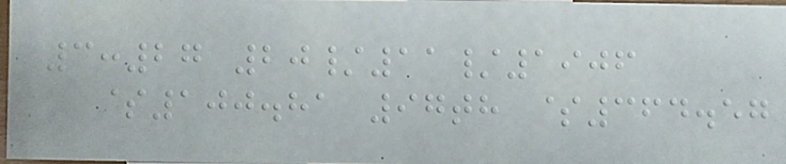3:27 20/11/1906
$100.81 97th $364.57
